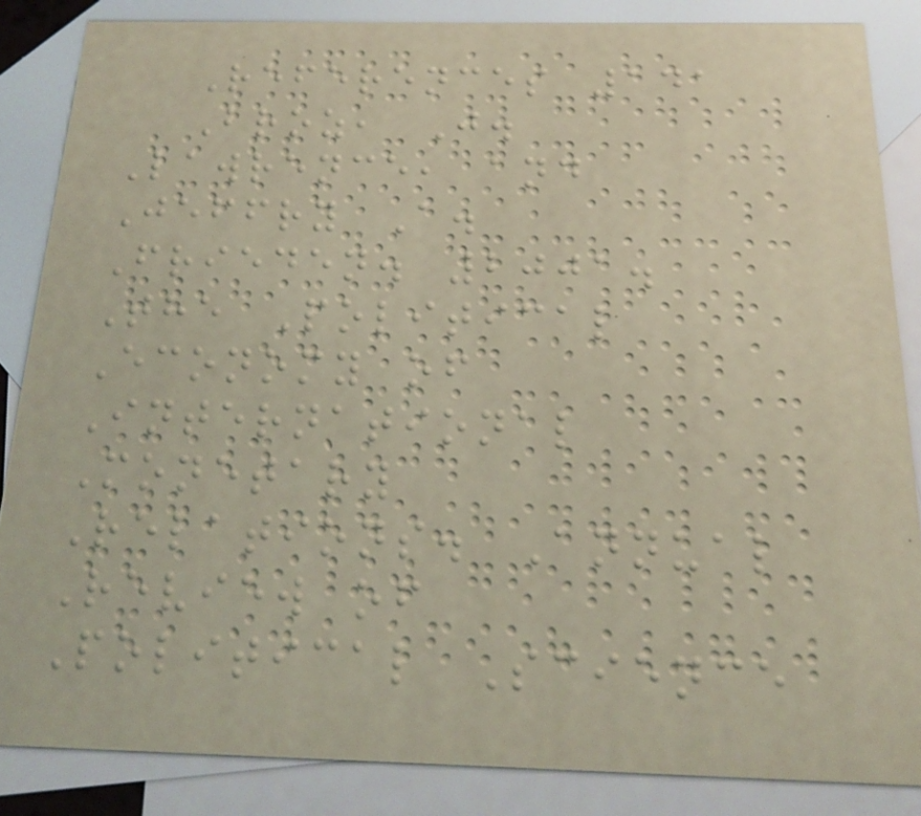References 141
Broz, J.
Lawrence, and
Jeffry A.
Frieden. 2001.
The Political
Economy of
International
Monetary
Relations. Annual
Review of
Political Science
